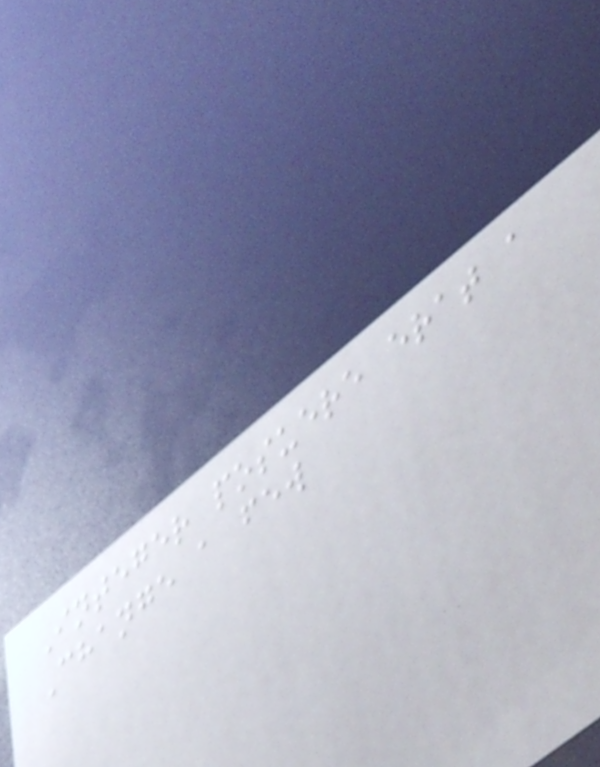Integer posuere erat a
Change a few
